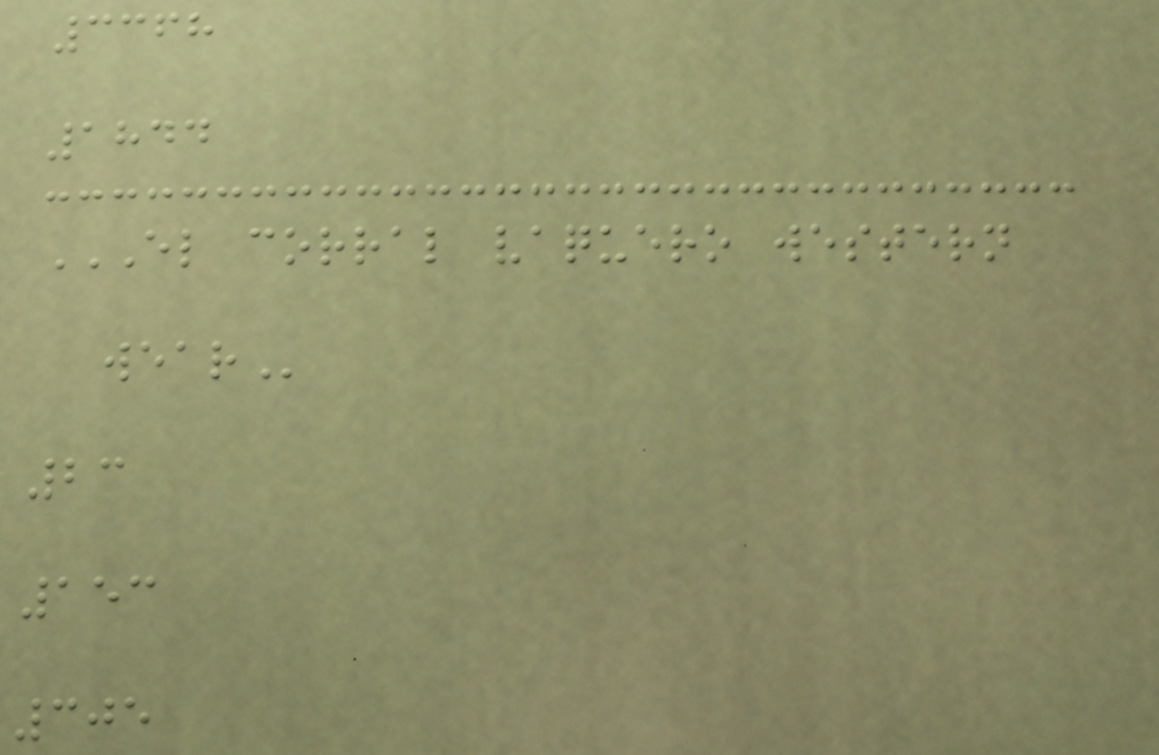3368
1844
EL CORRAL VAQUERO WESTERN
WEAR
23
153
305
